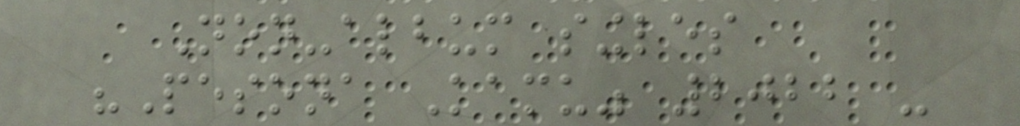Non-album singles
"Pesona Kamu" 2022 -
